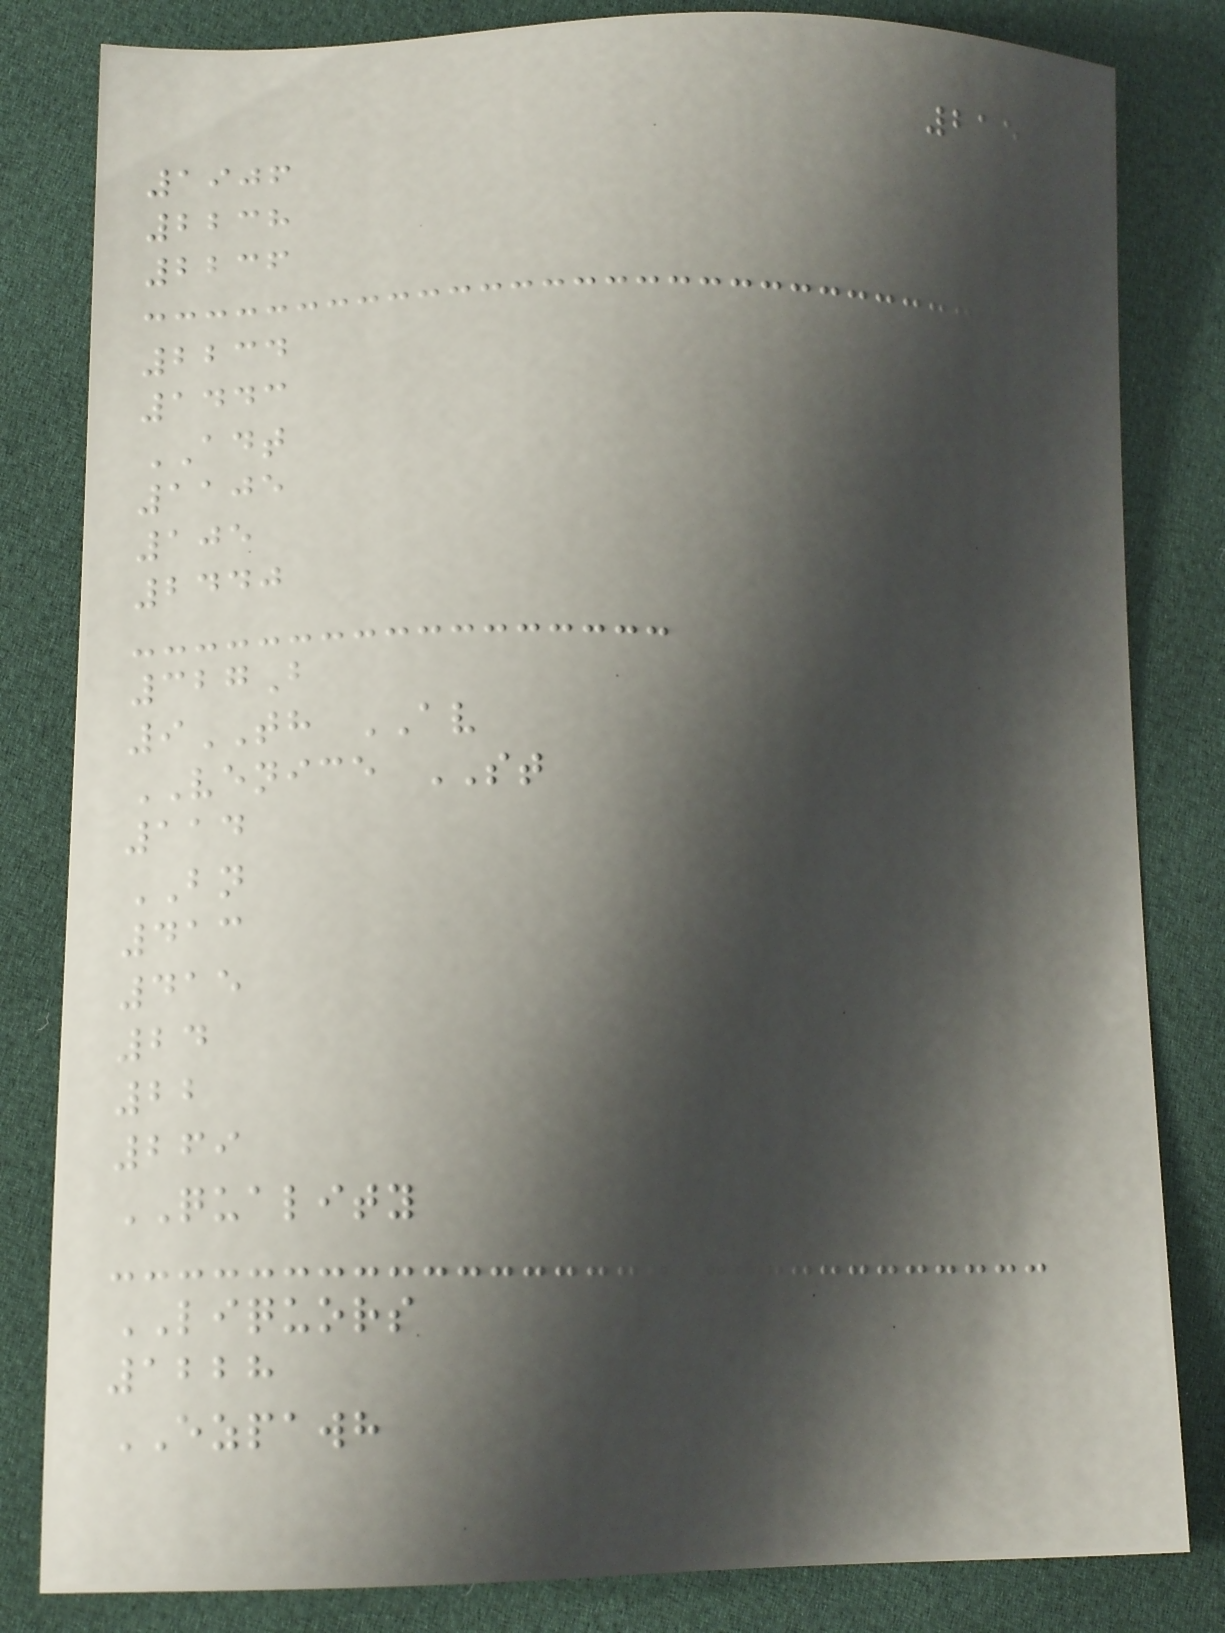215
1906
2238
2236
2234
1443
ADT
1105
105
2440
327B
9TH AV
VENICE ST
114
BN
413
415
24
22
269
QUALITY
LIQUORS
1228
EZPAWH
